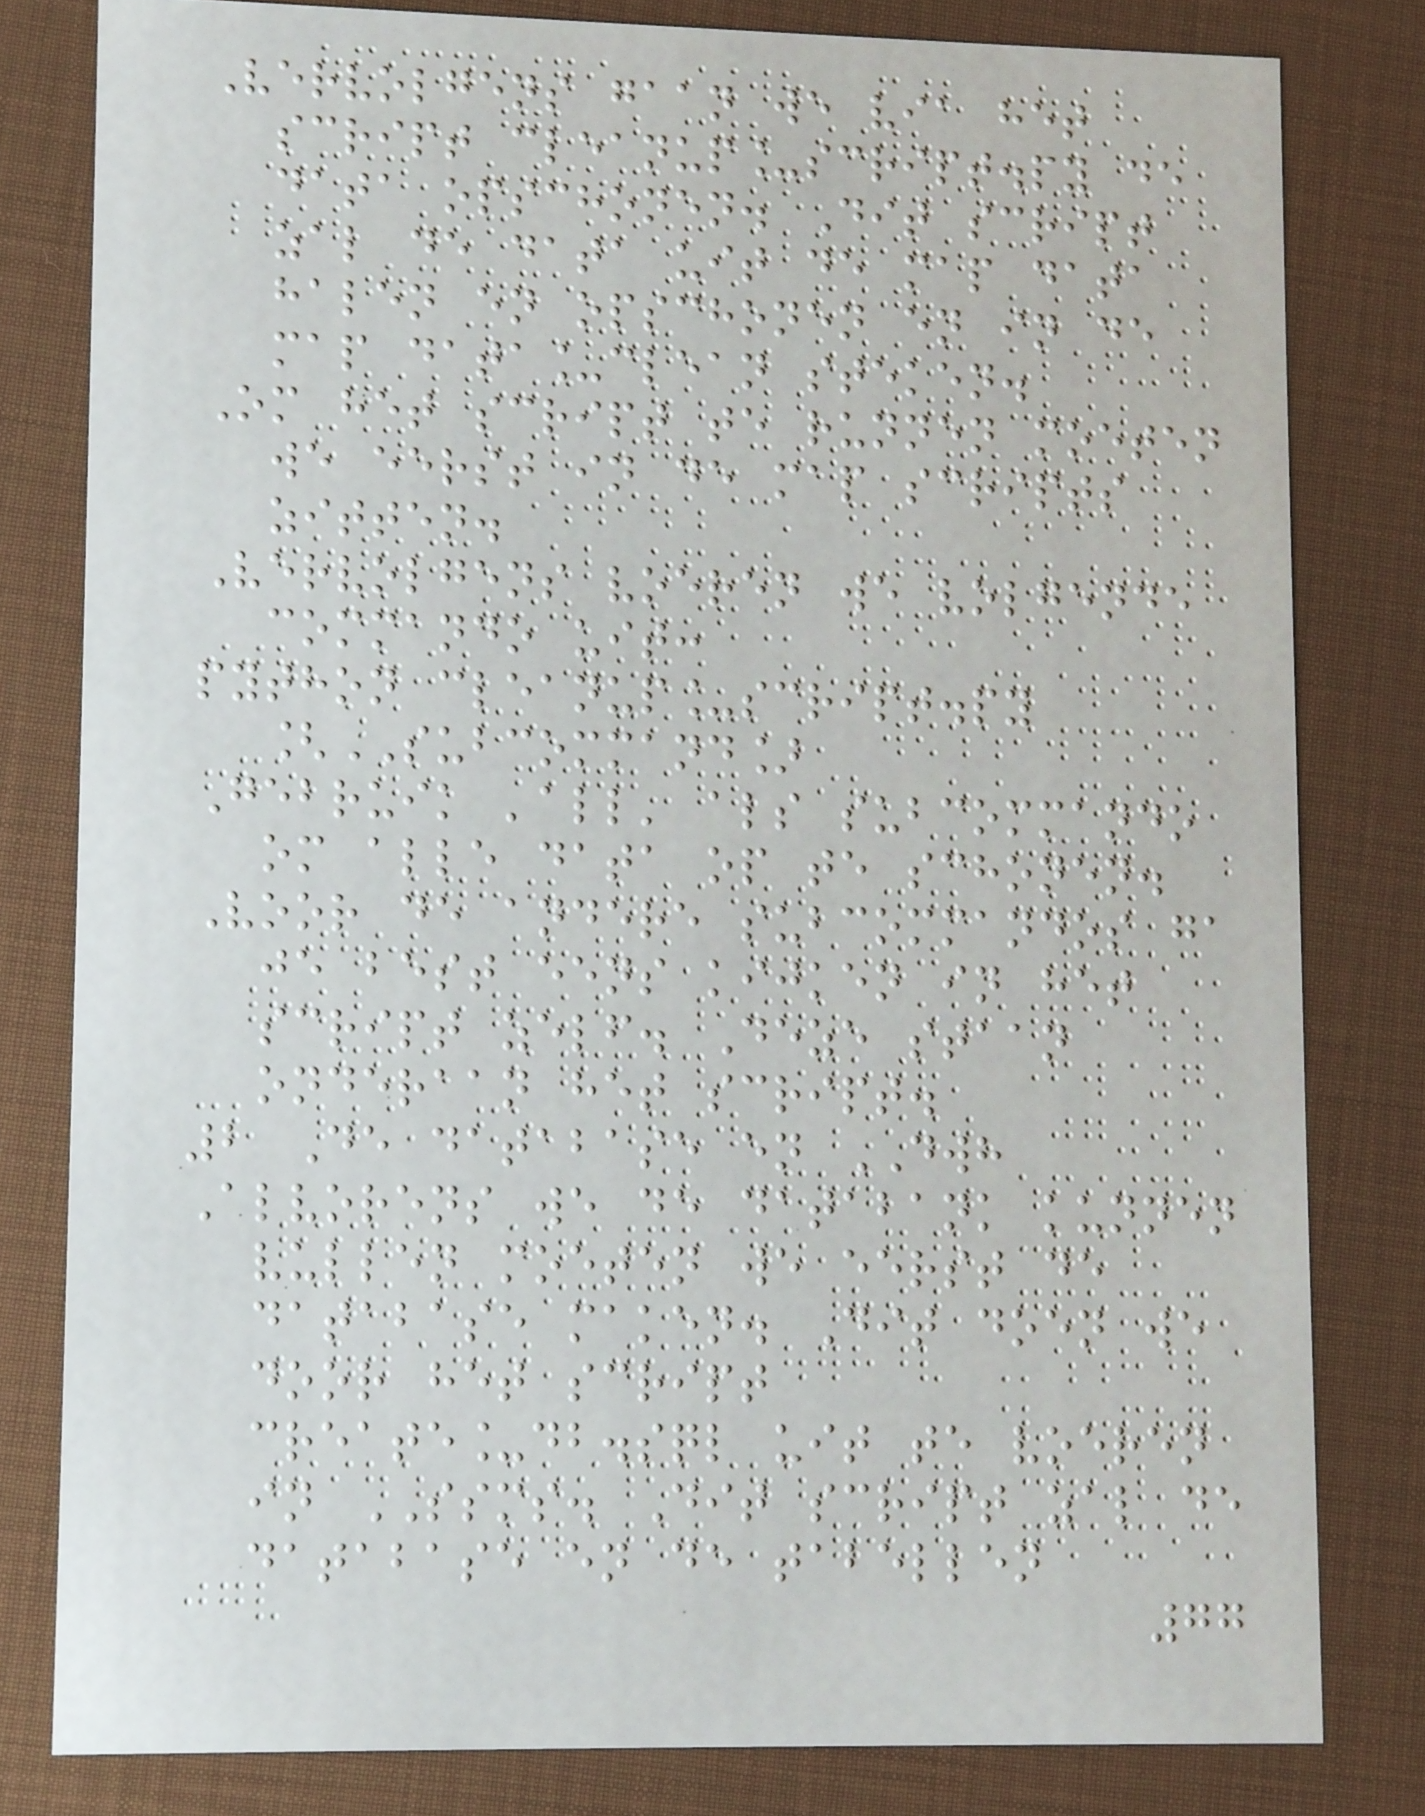Vervolgens gaan we via het
script cleanup_script.py de
data opschonen. Dit script
zal de data uit de map data
halen en opschonen en in de
map data_clean steken.
Om het script te runnen moeten
we eerst in de map scripts
zitten.
Vervolgens voeren we volgende
commando uit:
python cleanup_script.py
[SUBCOMMAND]
Gebruik 'all' als subcommando
om alle data op te schonen.
Voor de andere subcommandos ga
je best eens kijken in het
script zelf. Deze staan
onderaan het script.
2 De database en DWH
Alvorens we de databank kunnen
vullen moeten we eerst de
database maken. Dit doen we
door het script
create_db.sql uit te voeren
in SSMS. Dit script zal de
database en de tabellen
77
